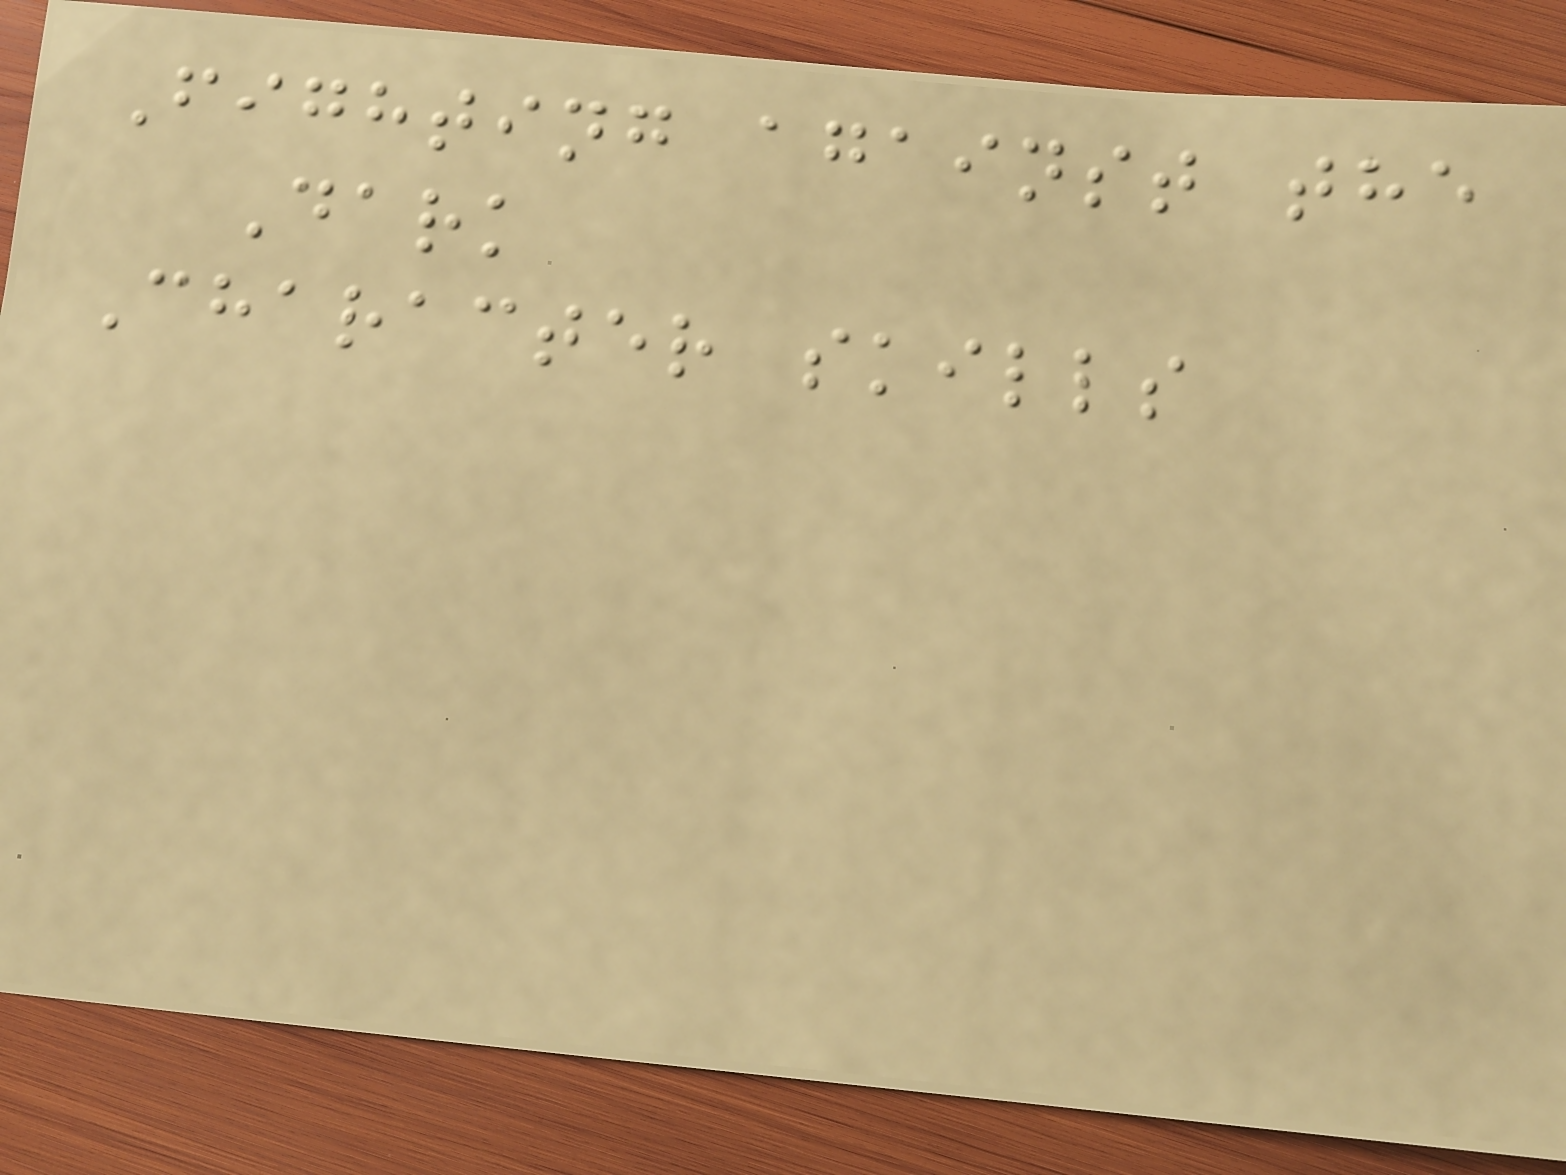Fighting against the
Dark
Character skills
